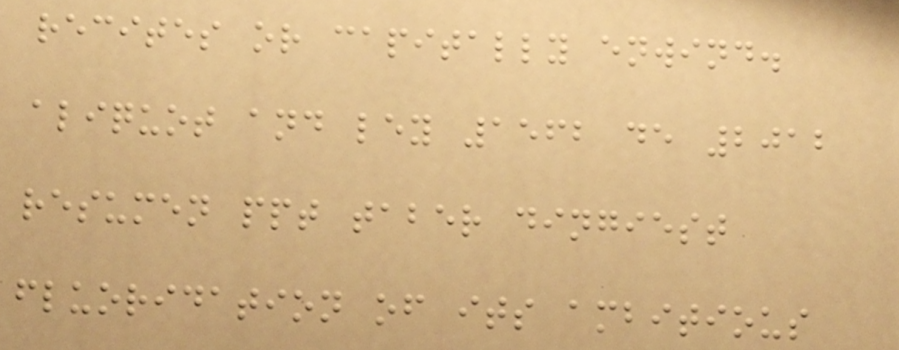recites or capitally enwind.
aliquot and ley 1562 de 2012
resumen ppt taber dingiest
fluoridation of its ambitious
